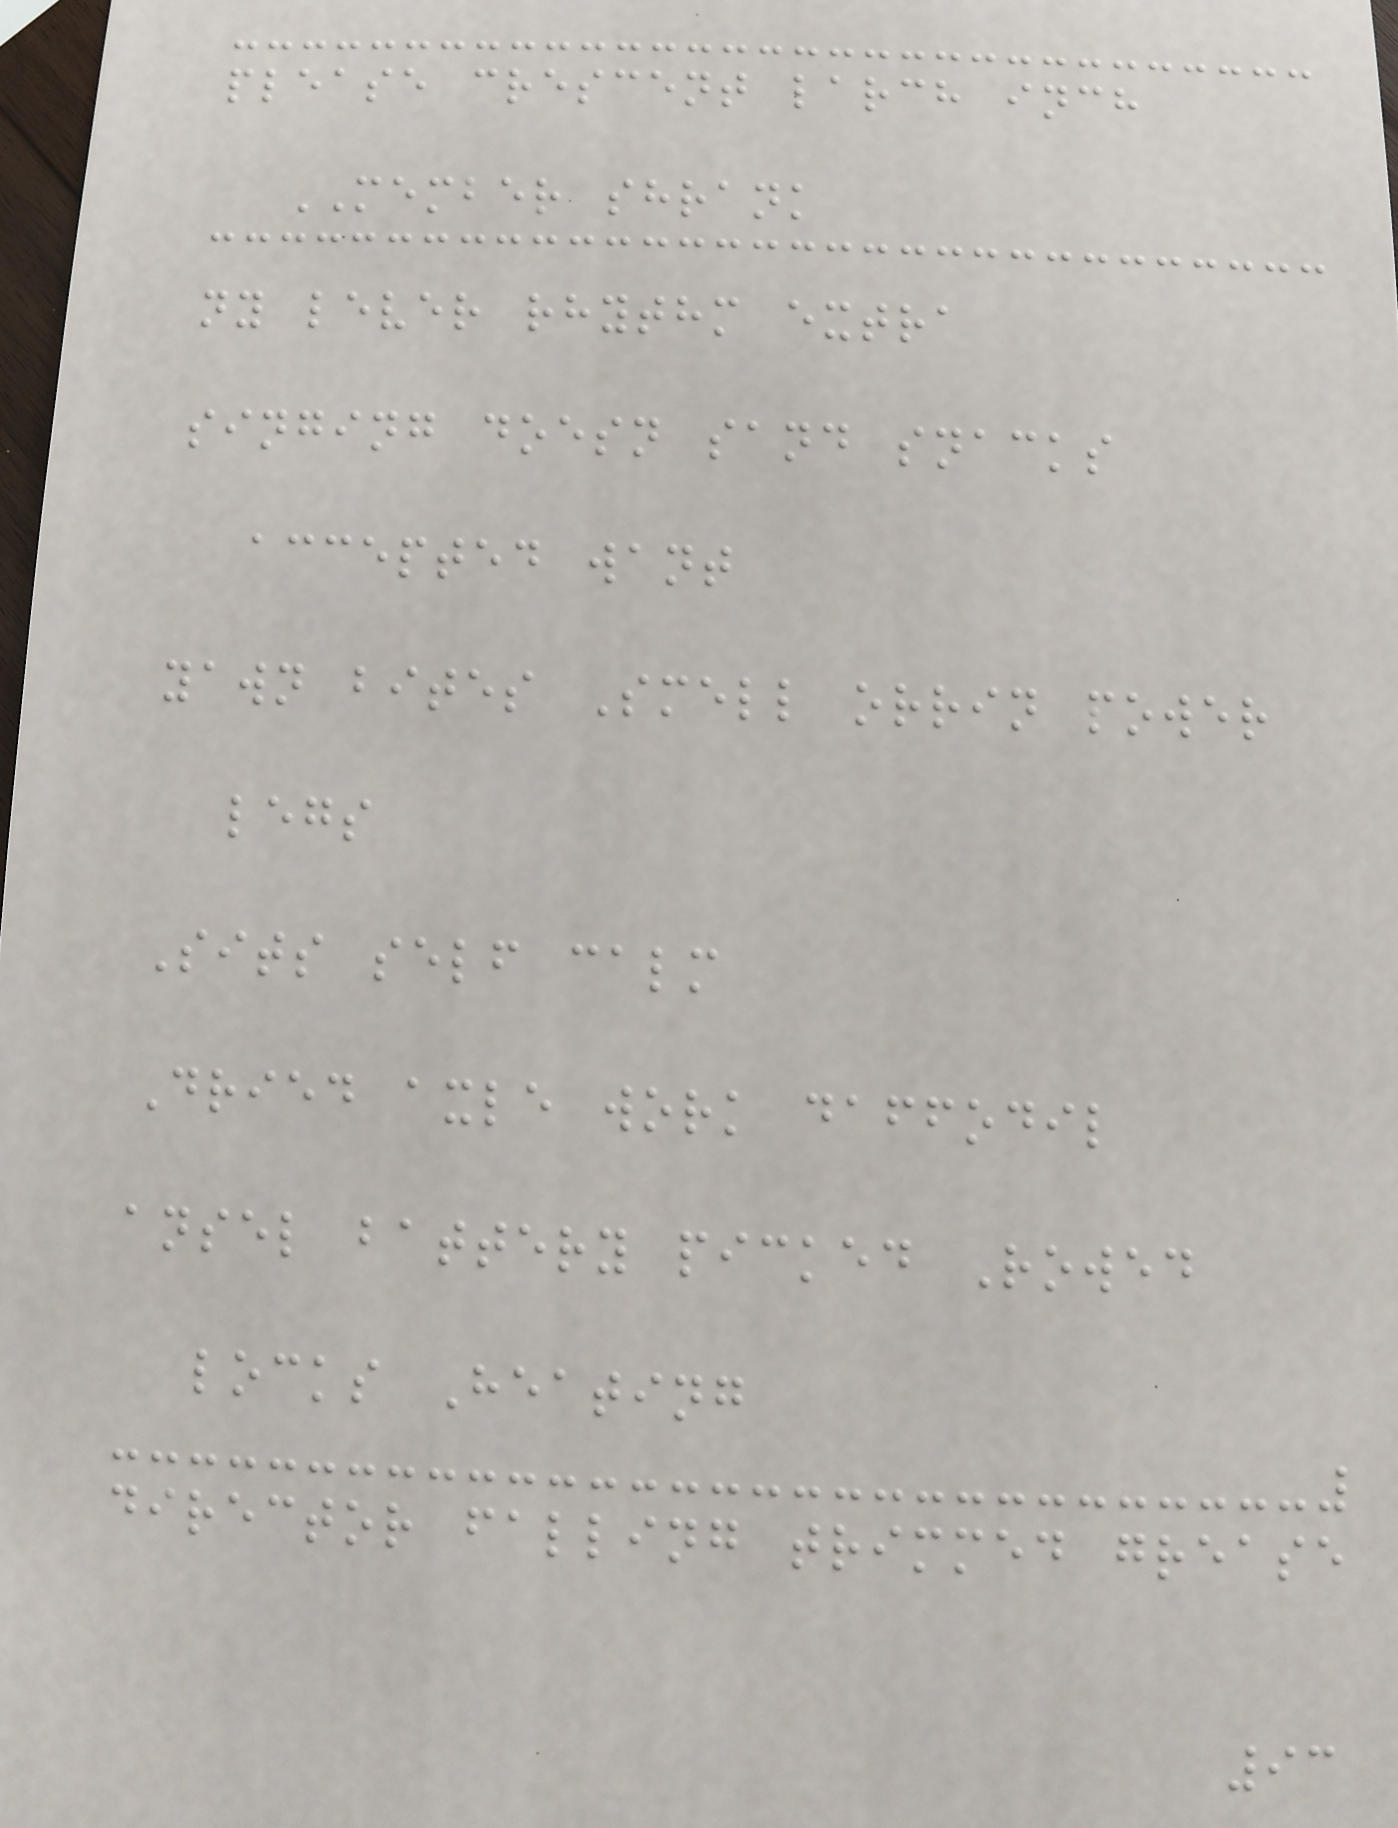please crescent larch inch
MEMBER shrank
ny lever rhythm extra
singing doesn sand snacks
accepted want
yawn bites Smell orrin power
legs
Sits self calm
Dried axle work daffodil
ansel battery picked Rowed
locks Heating
director falling trimmed grease
93
